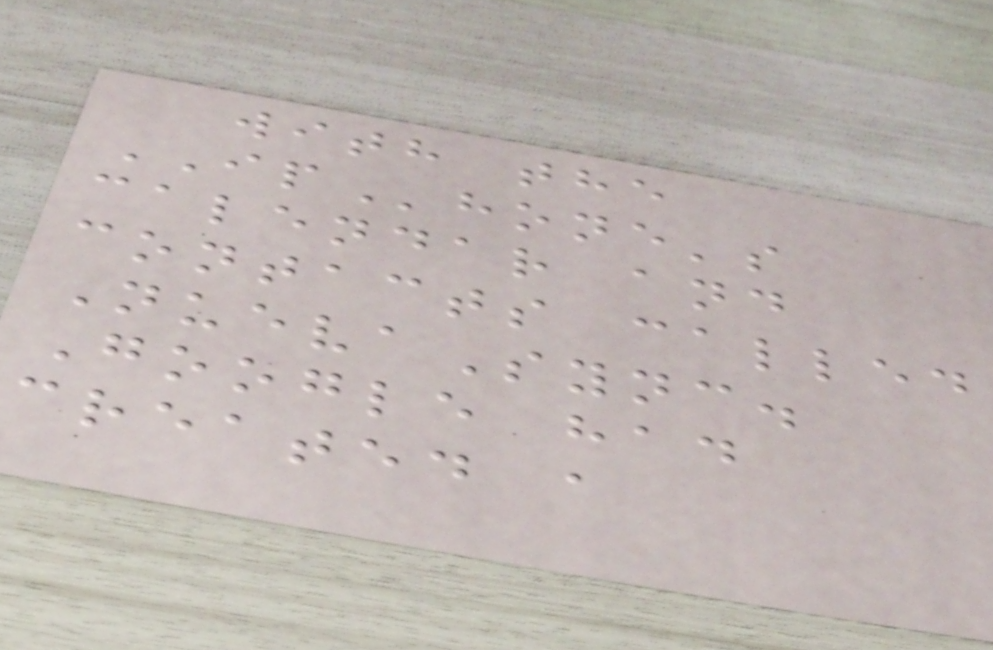with the
IPhone's
calendar and
contacts called
NuevaSync.
Google had
created a
